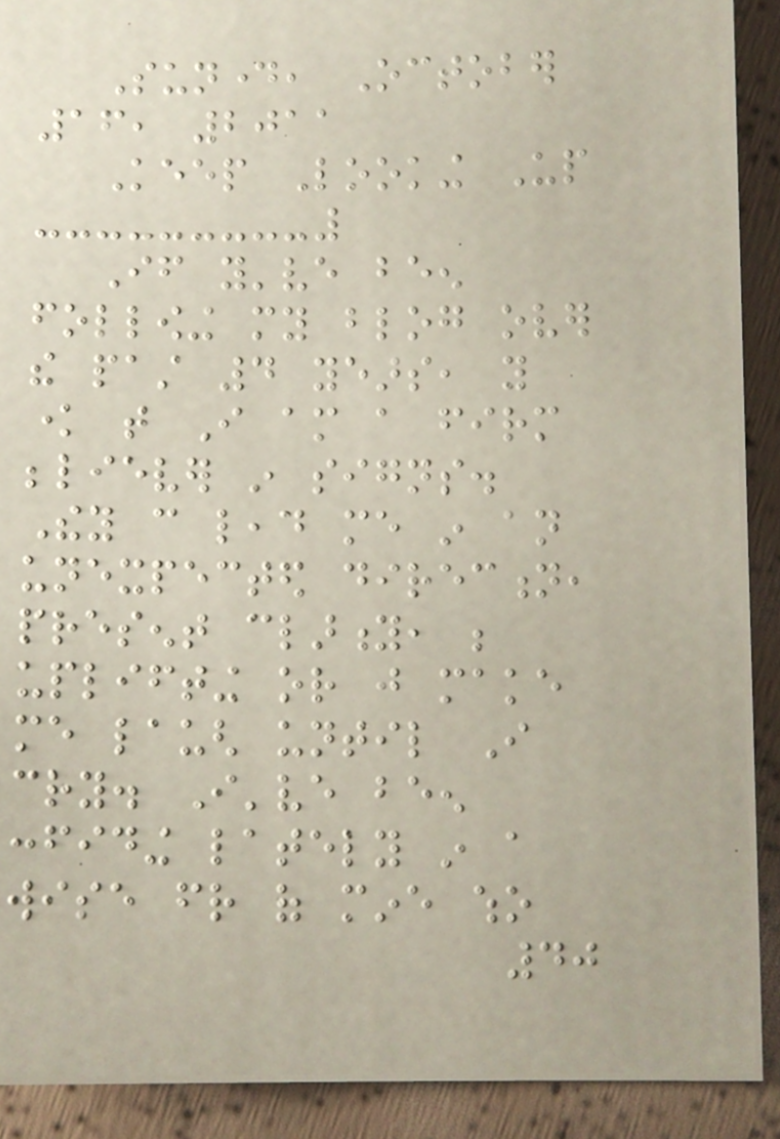Sunday, October
16, 2011
Keep Looking Up
If you've been
following my blog over
the past 4 years, you
know that I am a firm
believer in signs.
They can lead me in an
unexpected direction,
present clarity, be
uplifting or just make
me laugh until I
cry. I've been
confiding lately in a
wise friend of mine who
40
